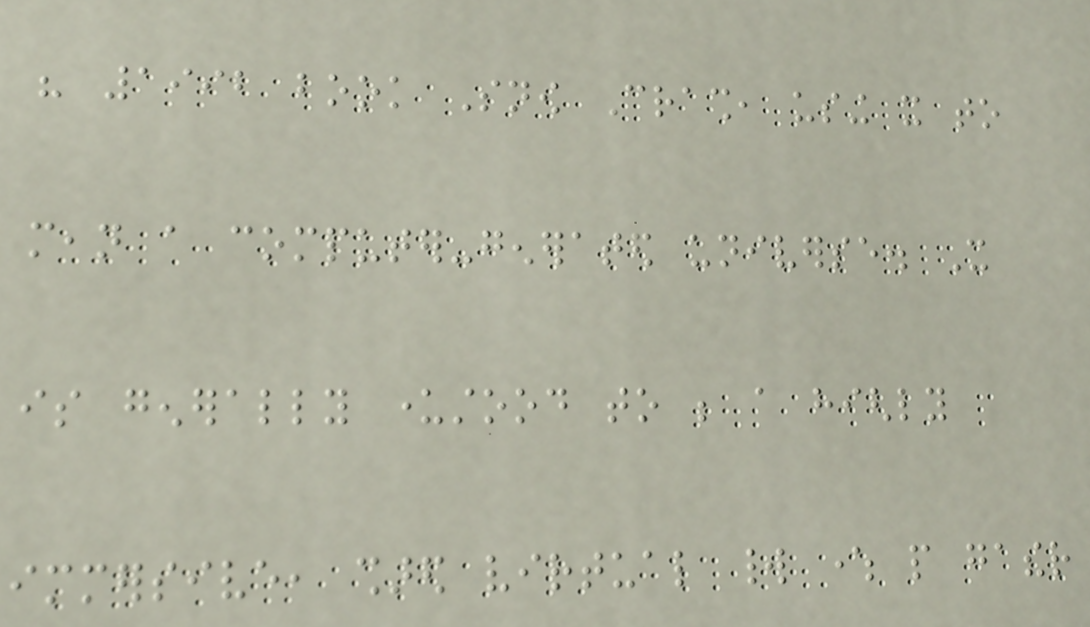his 1992 book Snow Crash, using it to
mean a computer-generated universe. It
is generally understood to be a highly
immersive, shared virtual world where people gather
